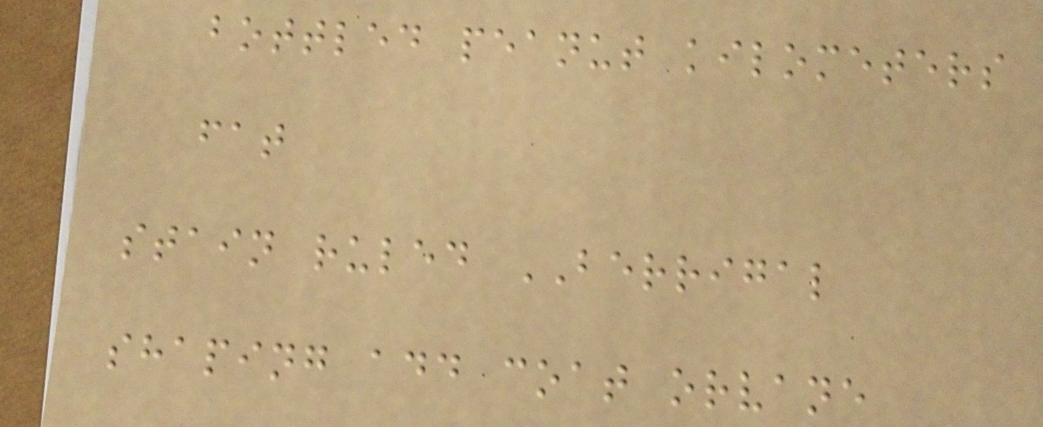bottled peanut kilometers
fat
stain ruled BERRIGAL
shaping add coat orvane
